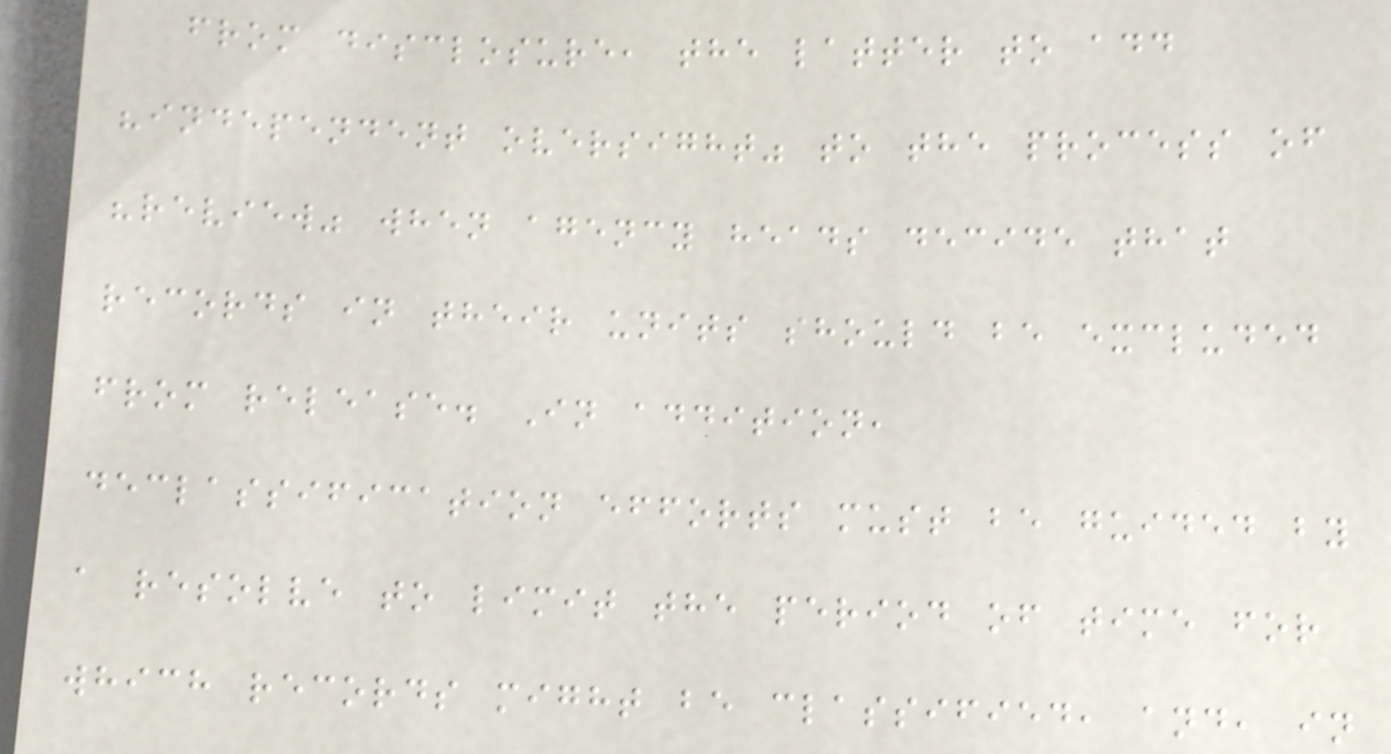from disclosure, the latter to add
"independent oversight" to the process of
"review" when agency heads decide that
records in their units should be excluded
from release. In addition,
declassification efforts must be guided by
a resolve to limit the period of time for
which records might be classified, and, in
